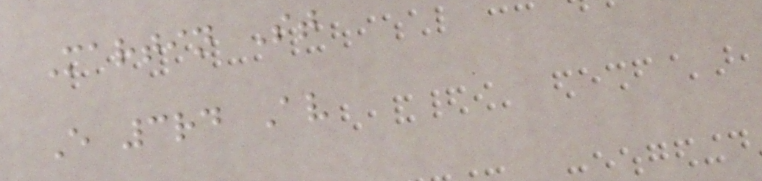Martin St
E 3rd Av
